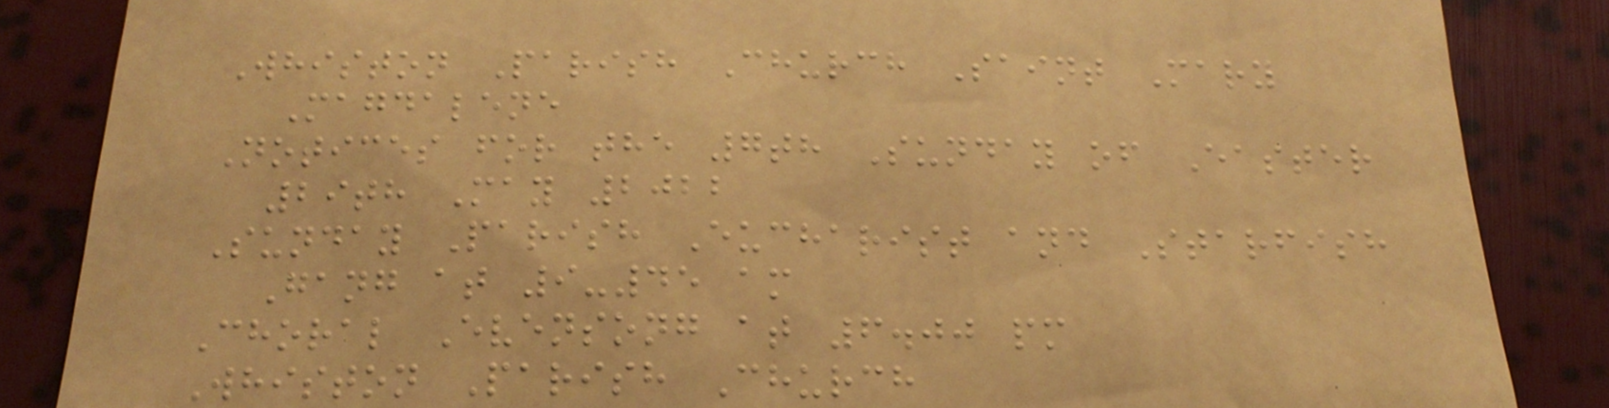Whiston Parish Church Saint Mary
Magdalene
Notices for the 7th Sunday of Easter
29th May 2022
Sunday Parish Eucharist and Starfish
Gang at 9-45 am
Choral Evensong at 6.00 pm
Whiston Parish Church
